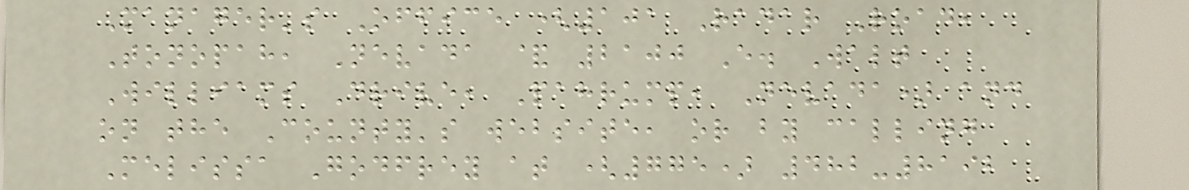Manager's Office (101 Radar Road,
Tonopah, Nevada & 2100 E. Walt
Williams Drive, Pahrump, Nevada) and
on the County's website, or by calling
Melissa Godfrey at (775) 482-8192
